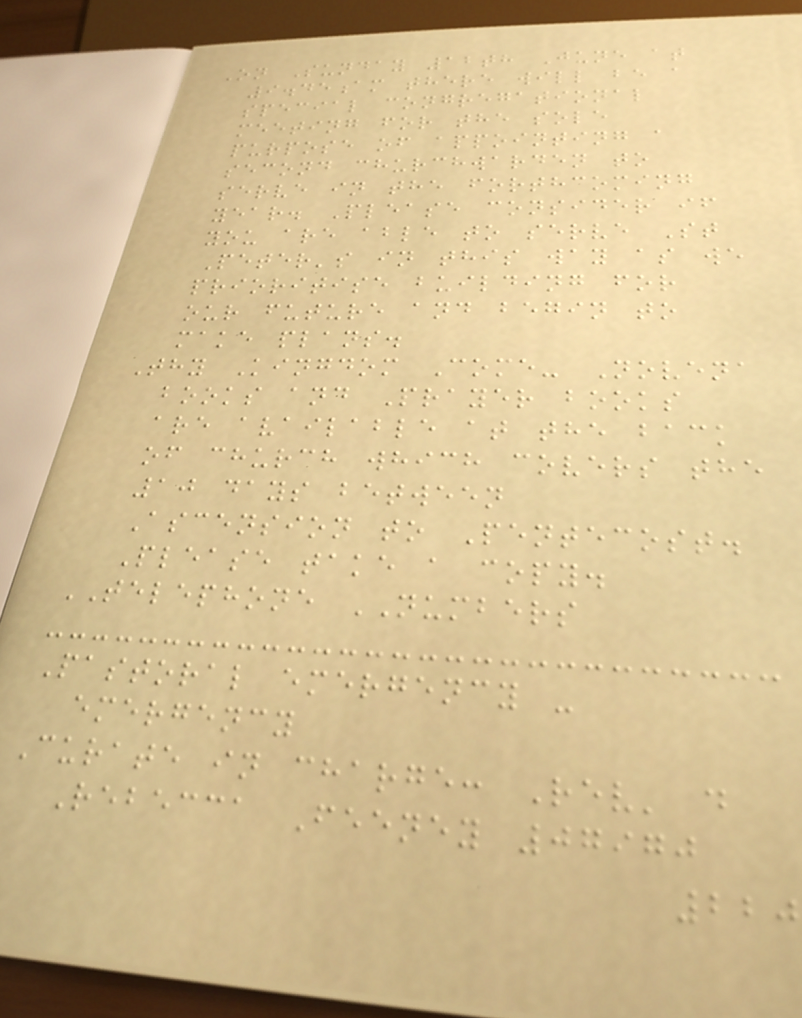On Sunday 12th June at
9.45am there will be a
special congregational
meeting for the sole
purpose of appointing a
second churchwarden to
serve in the forthcoming
year. Please consider if
you are able to serve St
Peter's in this way as we
prioritise building for
our future and begin to
make plans.
Thy Kingdom Come- Novena
books and Prayer books
are available at the back
of church which covers the
10 days between
Ascension to Pentecost.
Please take a copy.
TELEPHONE NUMBERS
Pastoral emergency -
emergency
Curate in charge: Rev' d
Rebecca Feeney 07970
220
